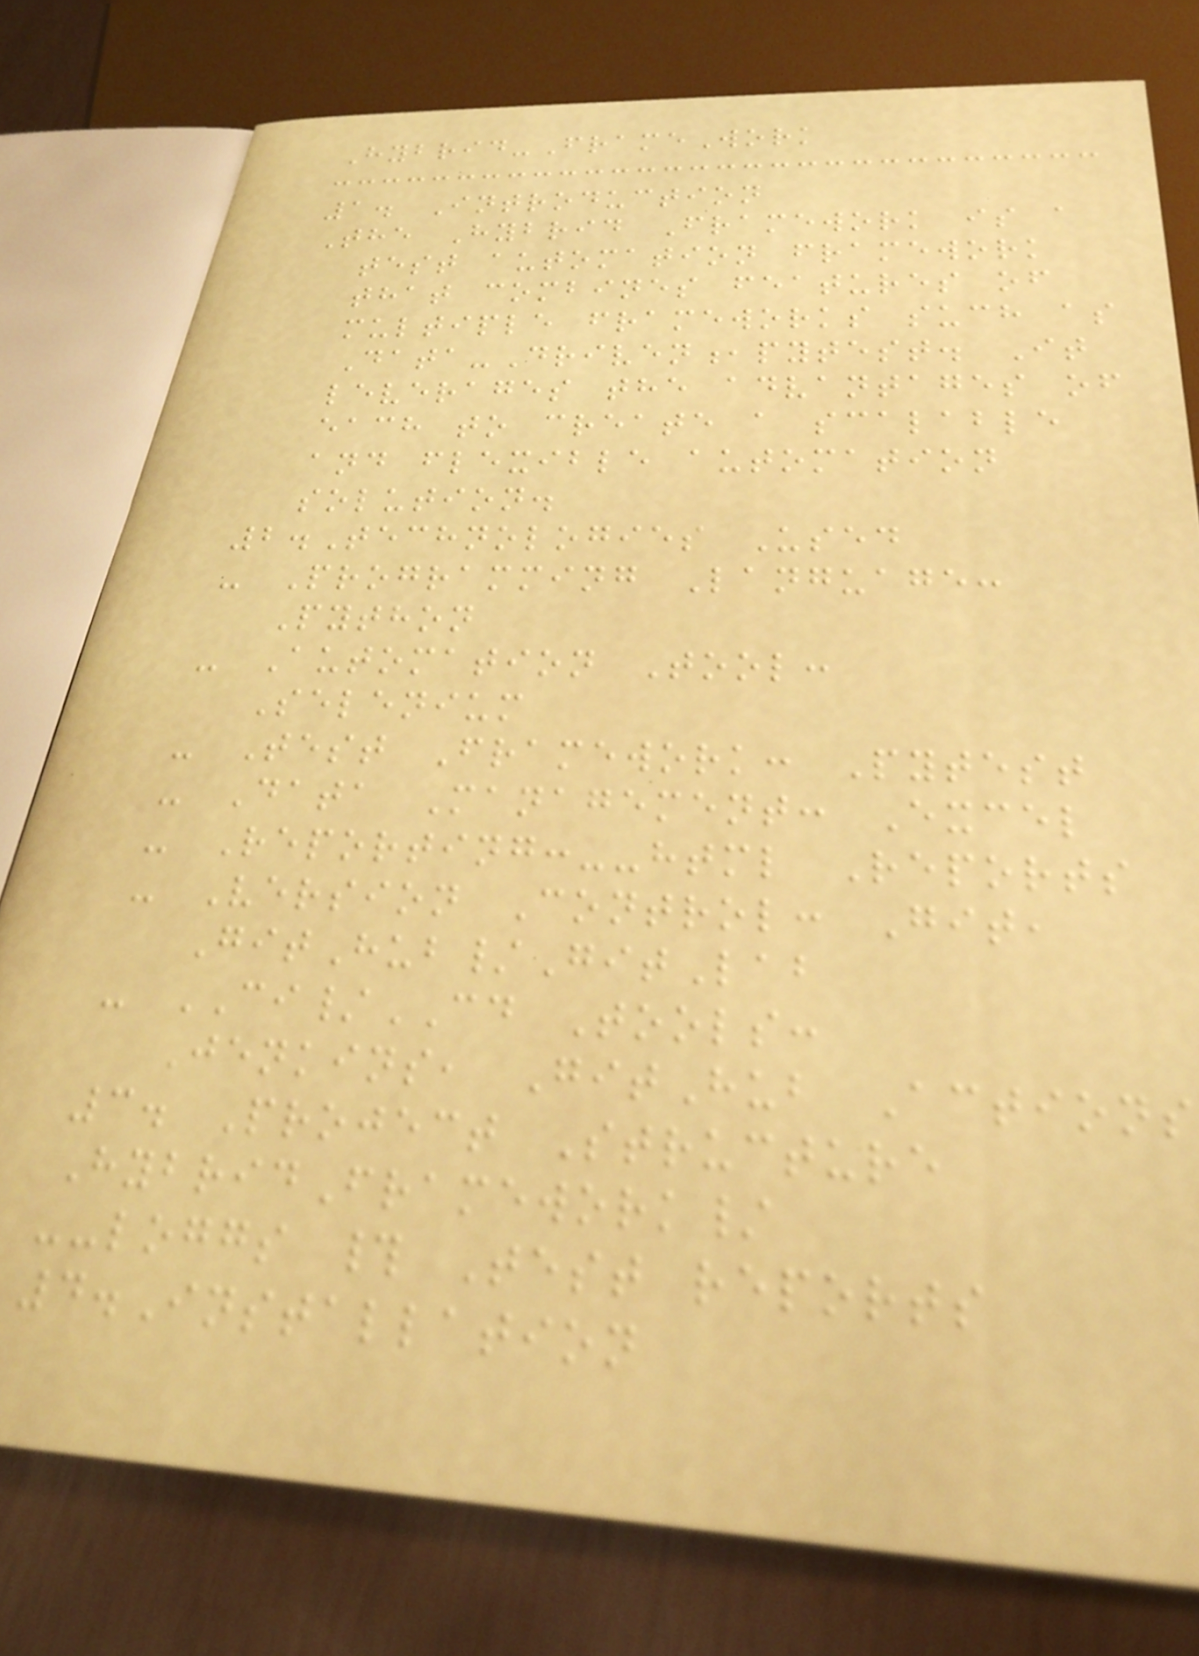Hybrid-FrameWork
1. Introduction
The Hybrid Framework is a
test automation framework
that combines features of
multiple frameworks such as
Data-Driven,pytest. It
leverages the advantages of
each to create a scalable
and flexible automation
solution.
2.Technologies Used
- Programming Language:
Python
- Automation Tool:
Selenium
- Test Framework: Pytest
- Data Management: Excel
- Reporting:--html Reports
- Version Control: Git,
GitHub/GitLab
- CI/CD Tools:
Jenkins, GitHub Actions
3. Project Structure
HybridFramework/
--loggs # Test reports
4.Installation
